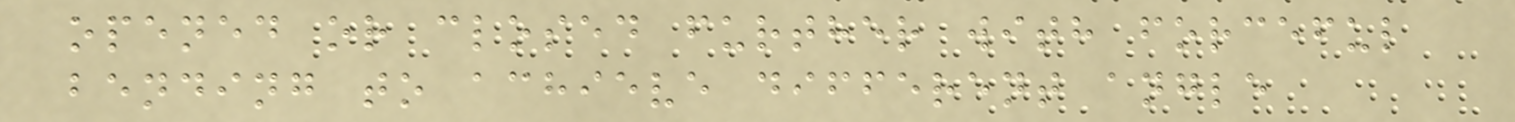opened or closed further with forceful
bending to achieve different angle
